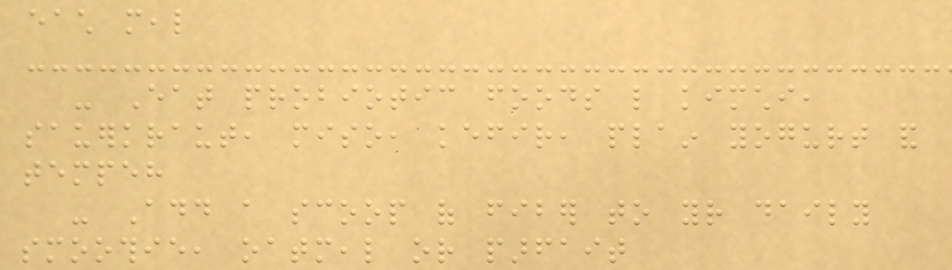each meal
- Eat probiotic foods like kimchi,
sauerkraut, miso, kefir, plain yogurt and
tempeh
- Add a scoop of fiber to your daily
smoothie, oatmeal or parfait
